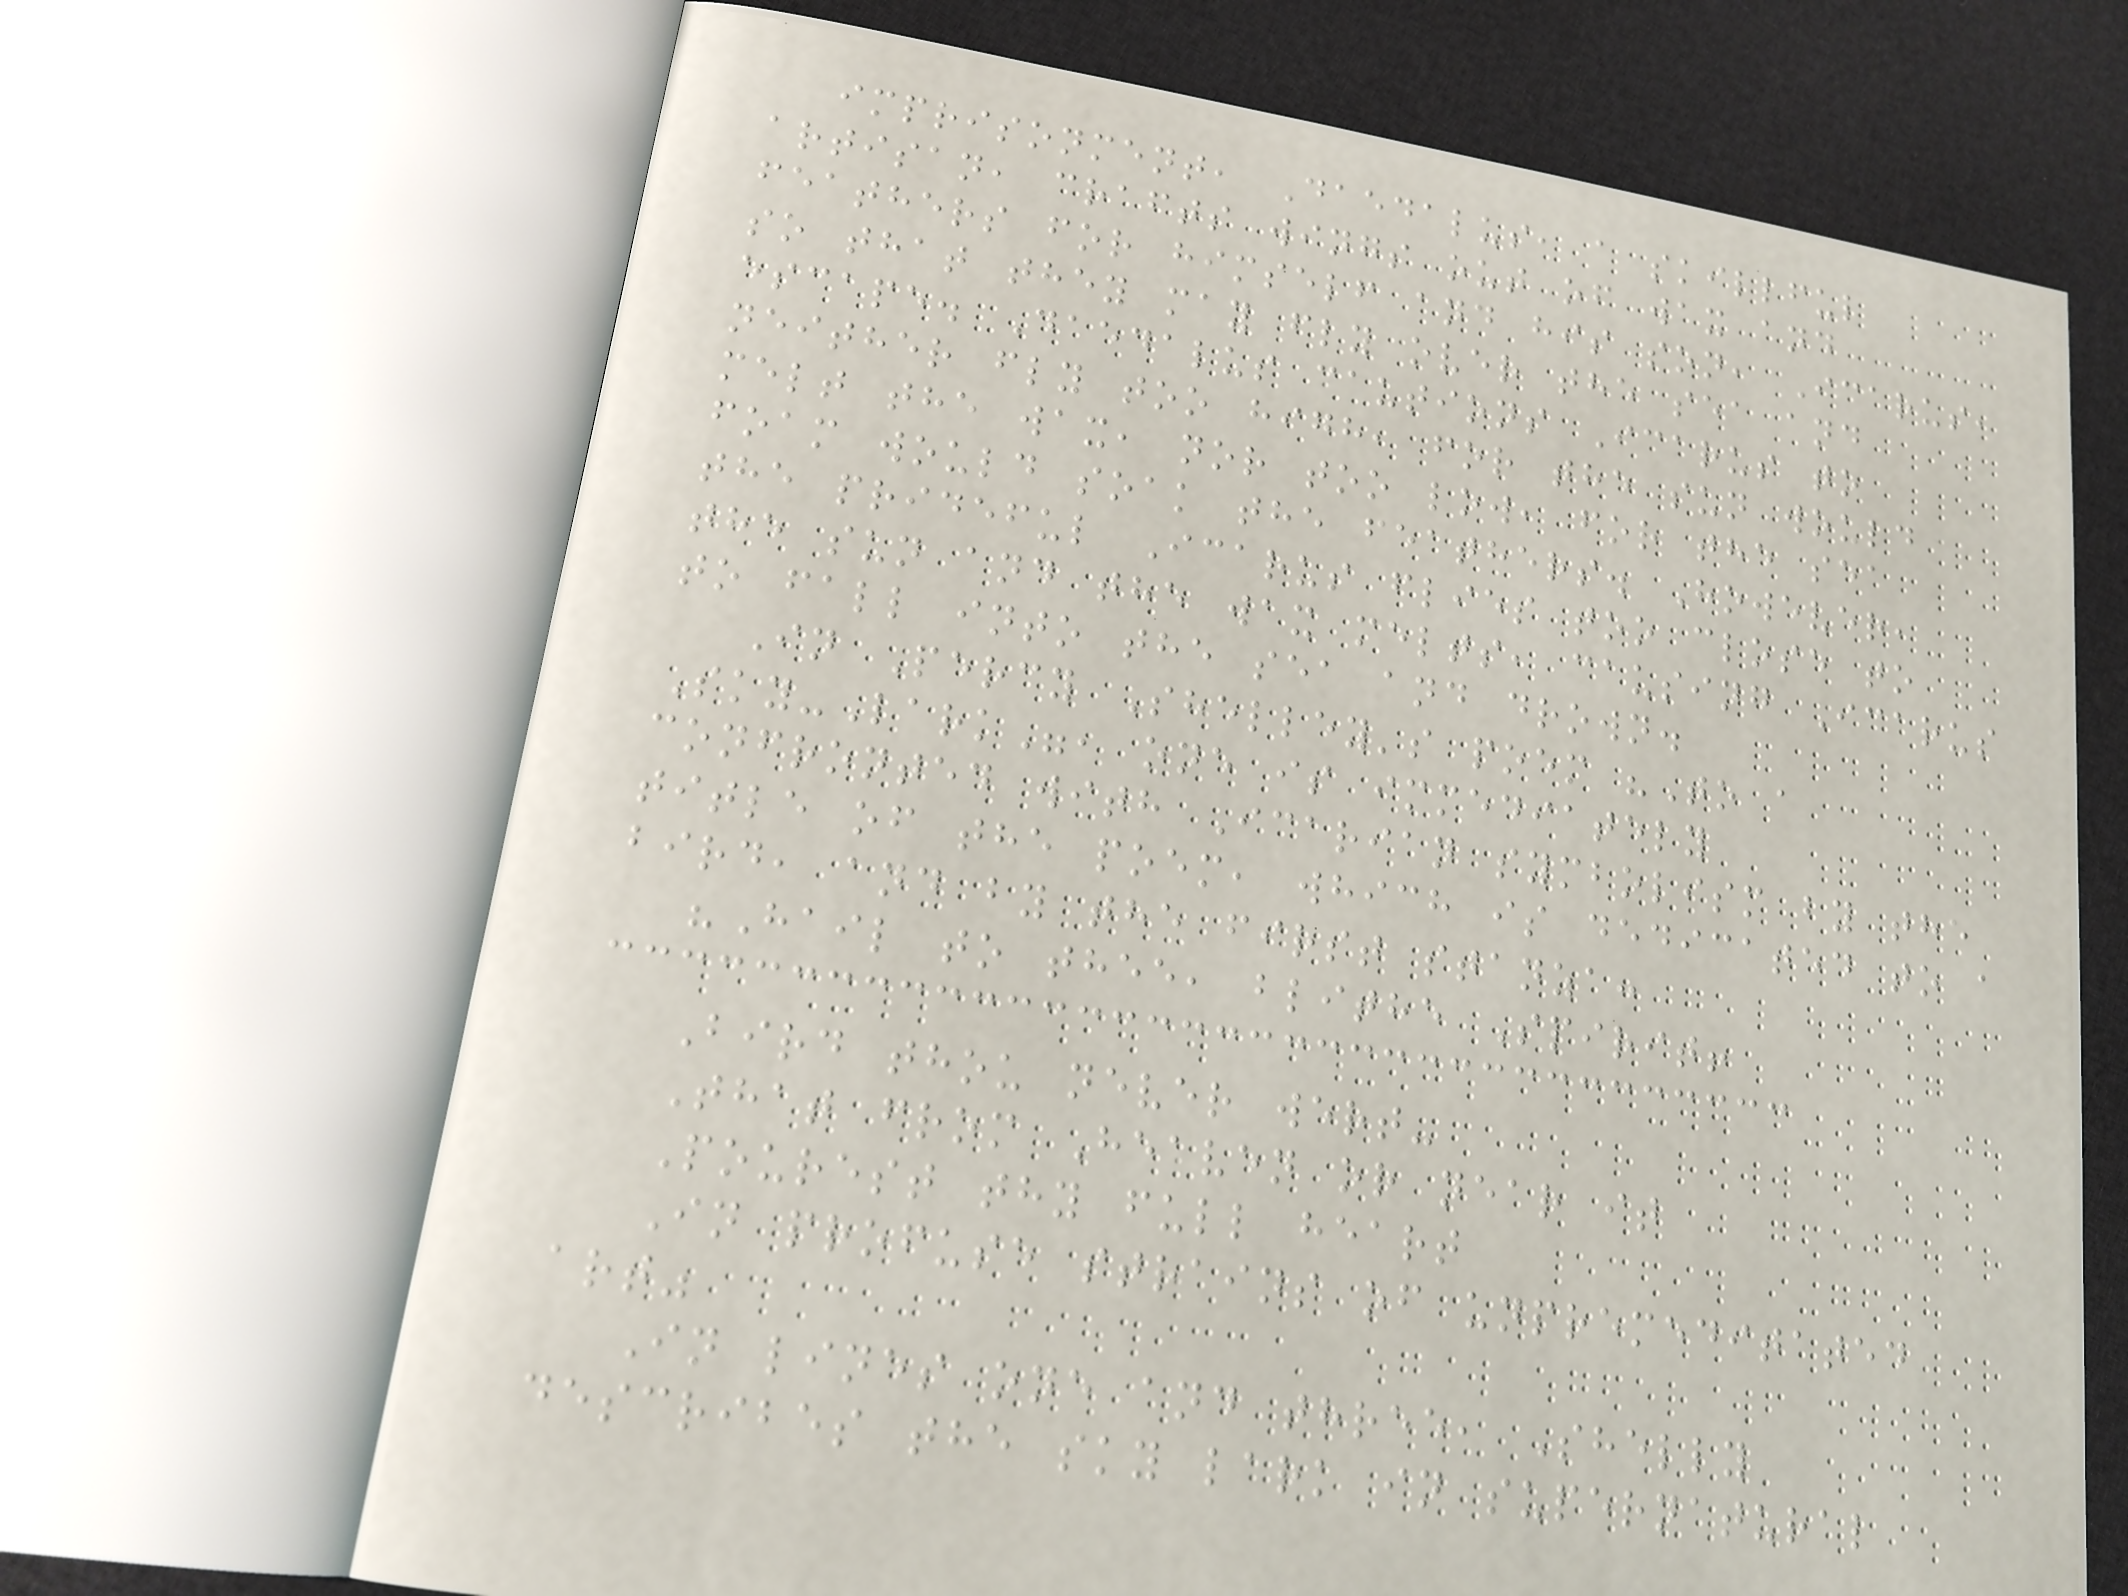imprisonment, Daedalus, a skillful
artisan, crafts wings out of wax and
feathers for himself and his son, Icarus,
so that they may fly over the sea and
escape. Daedalus cautions Icarus to
neither fly too high, for the sun would
melt the wax, nor too low, for the sea
foam would soak the feathers. However,
the prideful Icarus flies too close to
the sun and the wax melts, causing Icarus
to fall into the sea and drown.
In Percy Shelley's poem "To a
Sky-Lark", one is immediately
confronted with Icarian symbolism by the
title of the poem, which is dedicated to a
bird, and by the first stanza:
"Hail to thee, blithe Spirit!
Bird thou never wert-
That from Heaven or near it
Pourest thy full heart
In profuse strains of unpremeditated
art"
In lines one and three, Shelly
describes the sky lark in supernatural
